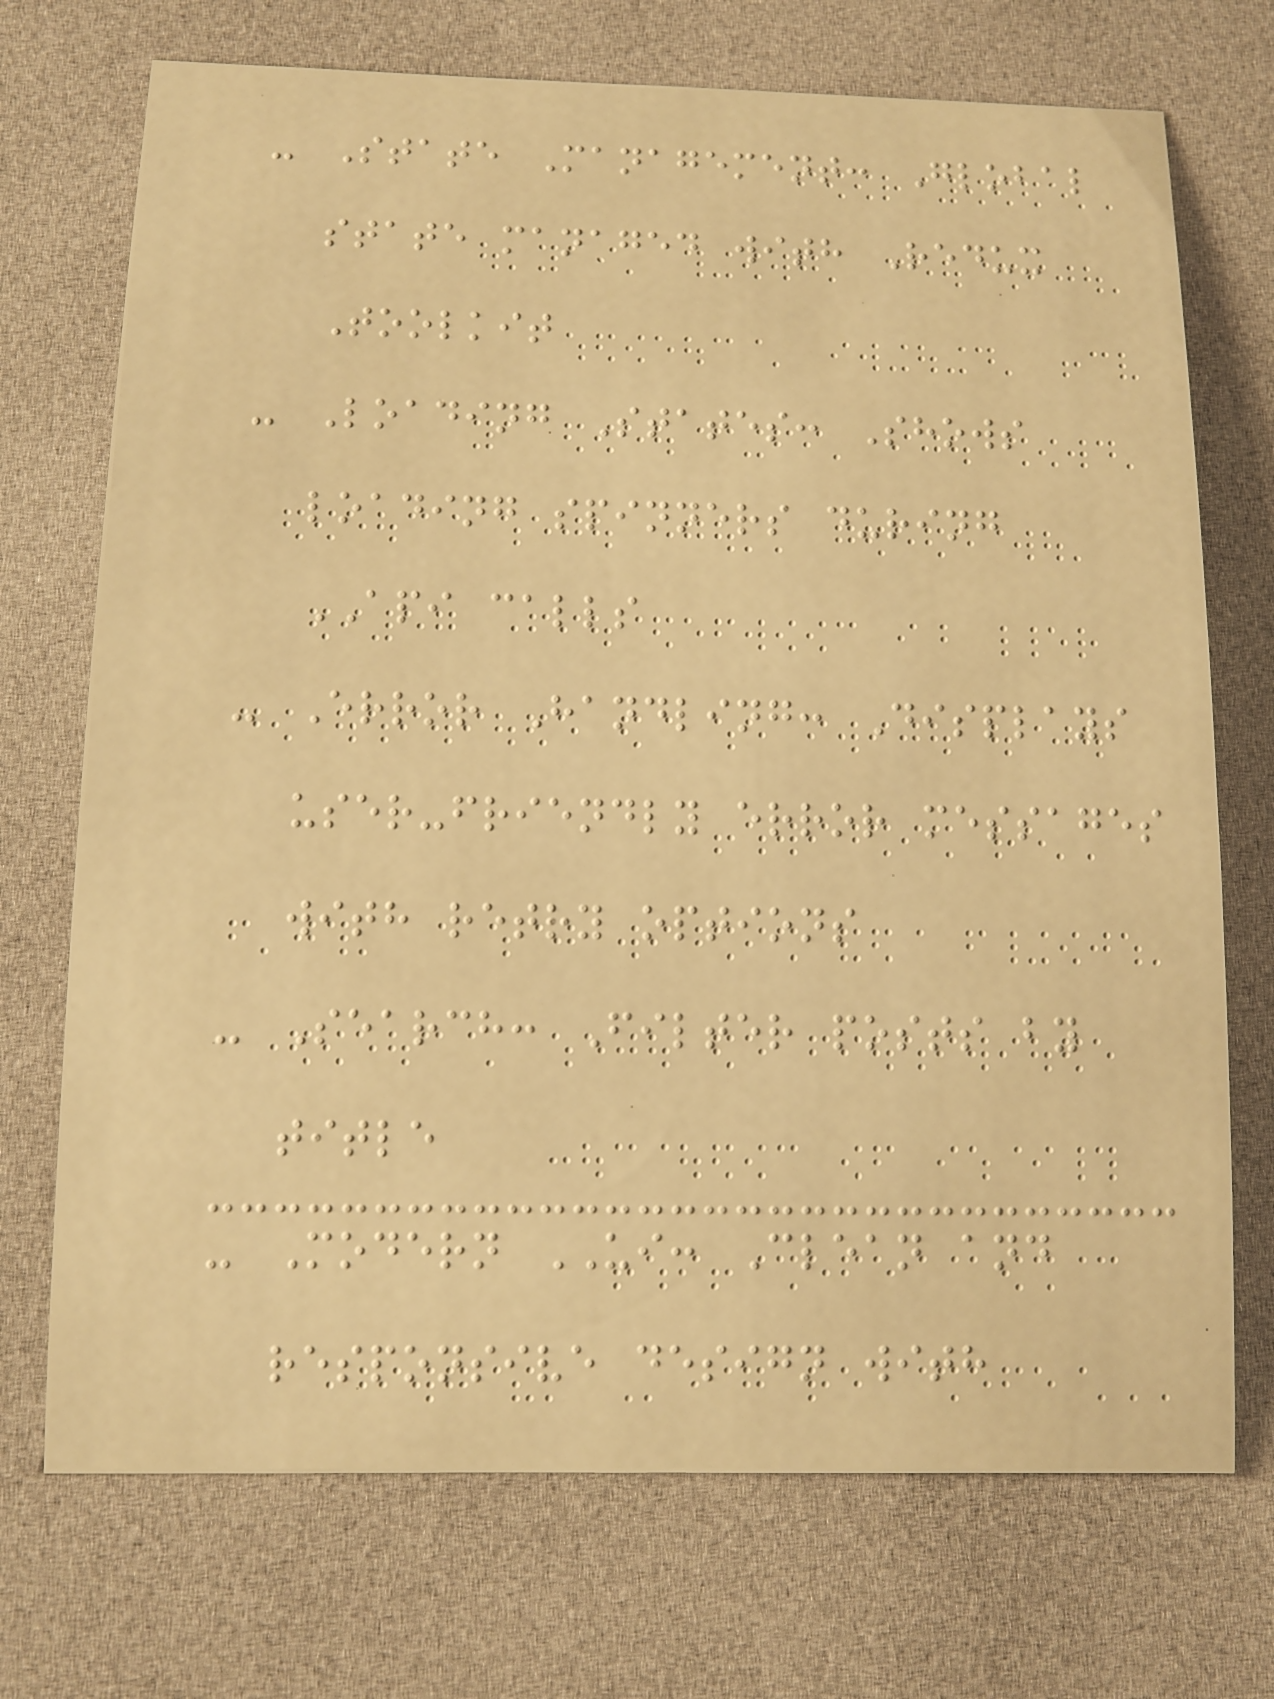- State Management: Global
state managed with Redux
Toolkit
- Loading States: Shows
loading spinners during
API calls
- Error Handling: Displays
user-friendly error messages
with retry options
- Search: Filter posts by
title
- Modern UI: Clean and
responsive design with
